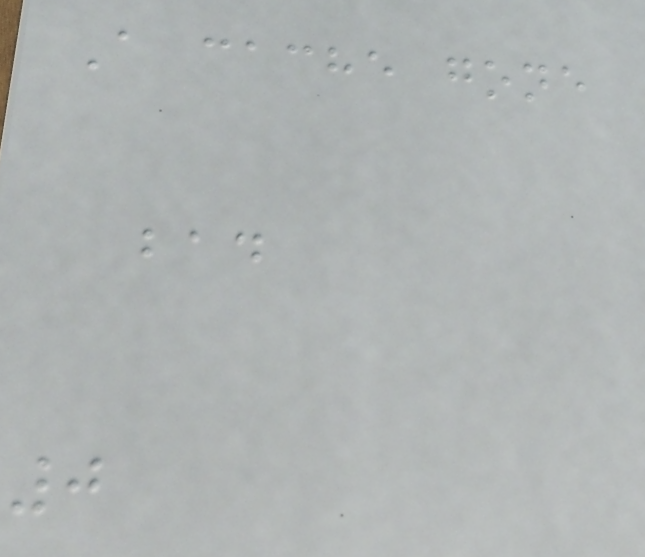A cache gone
bad
0
